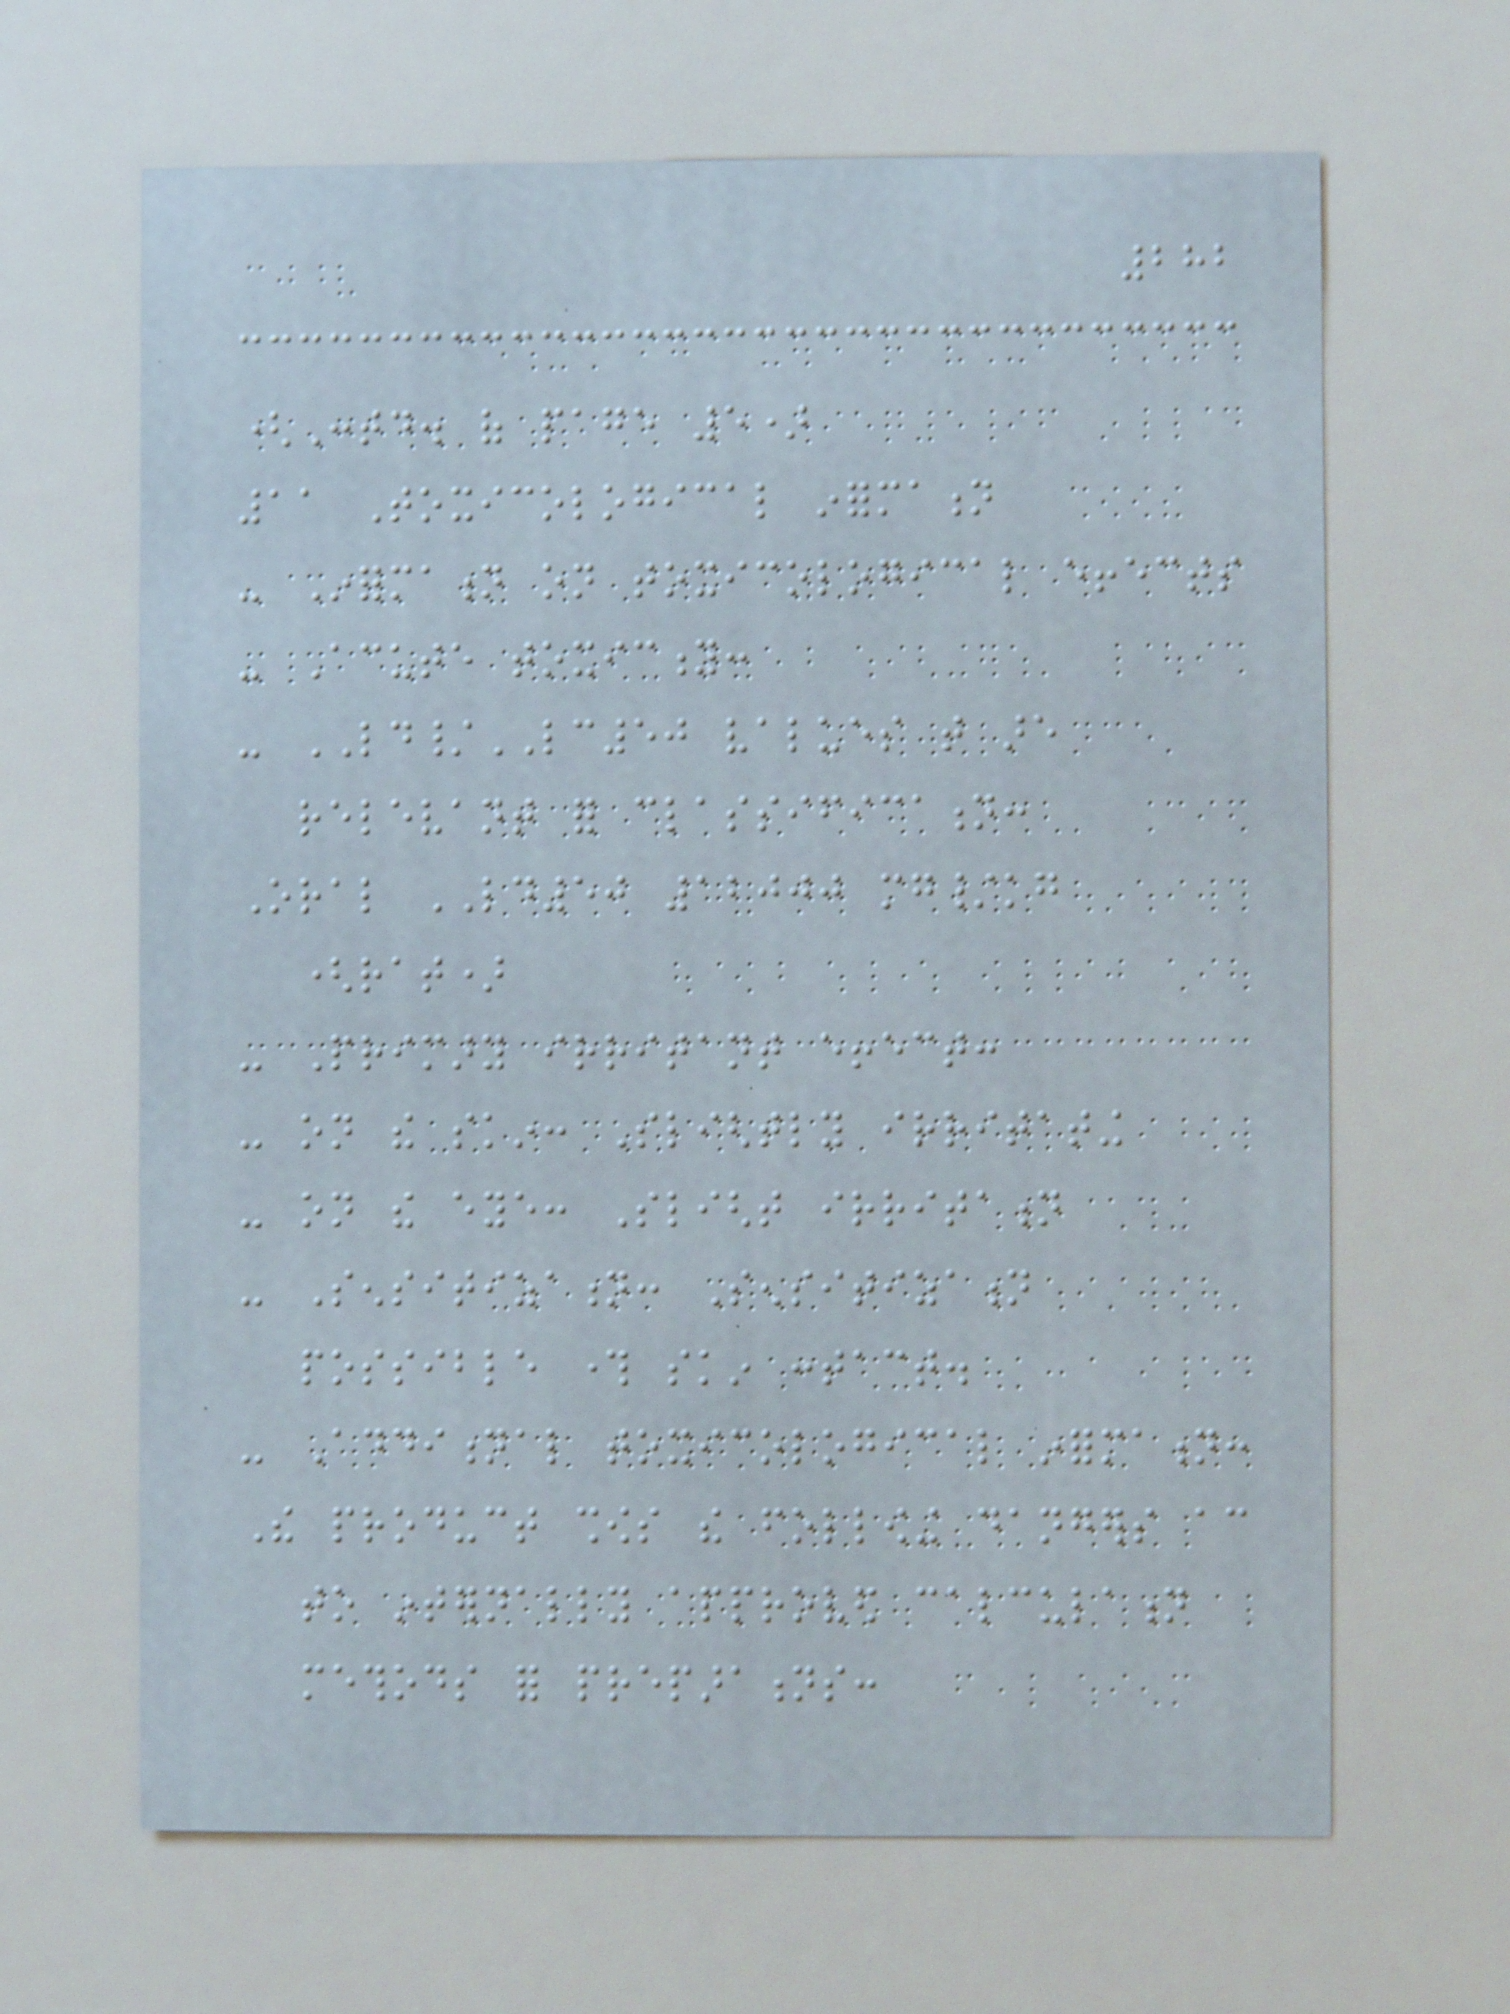282
(Contd. of page 5)
11 Toxicological information
- Information on toxicological effects
- Acute toxicity:
- LD/LC50 values that are
relevant for classification:
Oral LD50 12000 mg/kg
(rat)
- Primary irritant effect:
- on the skin: Slightly irritating
- on the eye: Slight irritation
- Sensitization: Sensitization
possible through skin contact.
- Additional toxicological information:
The product shows the following dangers according
to internally approved calculation
methods for preparations:
